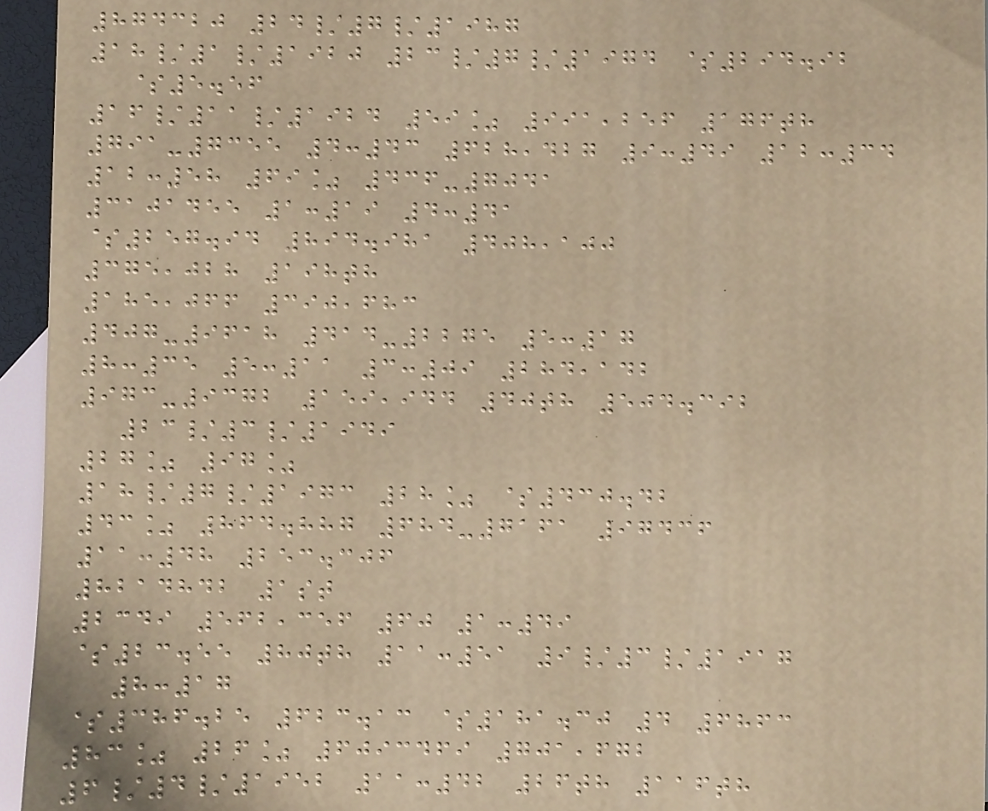874320 24/7/1987
18/1/1920 23/7/1974 $294.92
$5.56
16/11/1924 59% 991,256 176th
791-7355 4:43 628,427 9:49 12:34
12:58 69% 436-7041
3101455 1:19 4:41
$257.94 894.981 408,100
375,028 198th
185,066 390,683
407-9618 414-2275 5:17
8:35 5:11 3:09 284,142
973-9372 159,944 40th 504.392
23/3/1949
27% 97%
18/7/1973 28% $430.42
43% 864.887 684-7161 97436
11:48 253.306
8214842 1st
2349 562,356 60 1:49
$23.55 80th 11:51 9/3/1917
8:17
$386.25 623.13 $181.30 4 6863
83% 26% 6093469 701,672
6/4/1952 11:42 26th 116th
